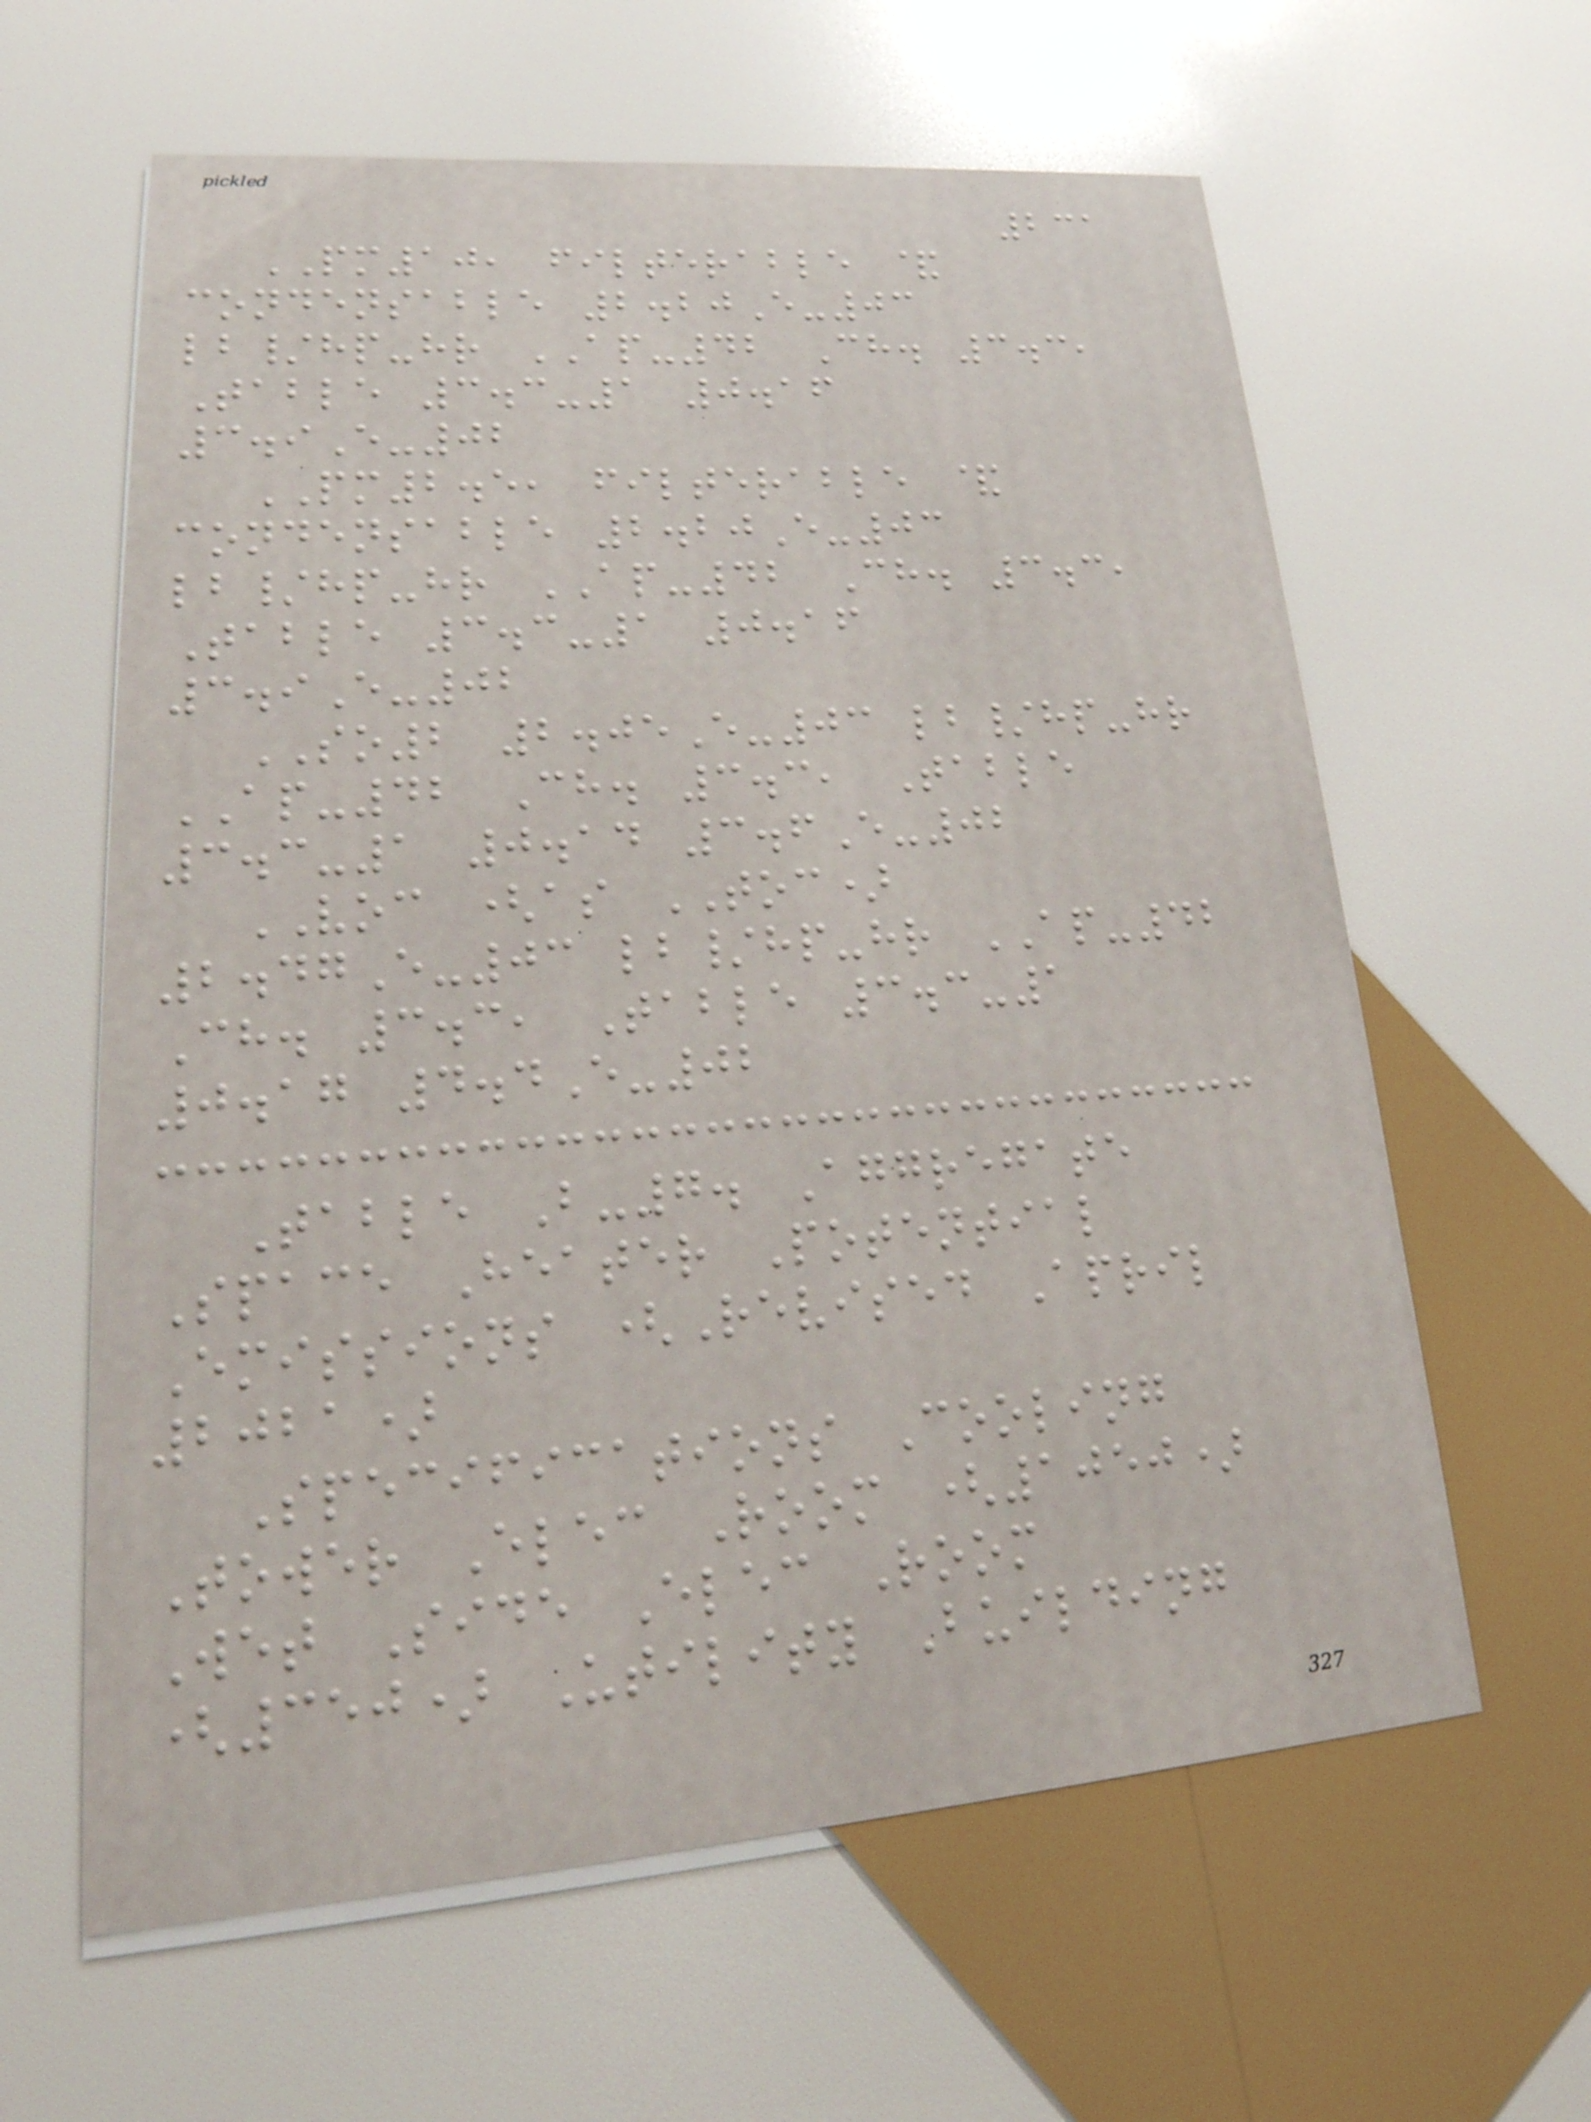231
PM10, filterable &
condensable 2.20E-03
lb/hp-hr AP-42 Ch. 3.3,
Table 3.3-1 0.16
3.9E-02
PM2.5, filterable &
condensable 2.20E-03
lb/hp-hr AP-42 Ch. 3.3,
Table 3.3-1 0.16
3.9E-02
SO2 2.05E-03 lb/hp-hr
AP-42 Ch. 3.3, Table
3.3-1 0.14 3.6E-02
VOC (as TOC)
2.47E-03 lb/hp-hr AP-42
Ch. 3.3, Table 3.3-1
0.17 4.4E-02
Table B-7. Aggregate
Space Heater Potential
Emissions (Revised April
2021)
Specifications Cooling
Tower Elec Room (1050)
Wet Side Elec Room
(350) Utility Building
